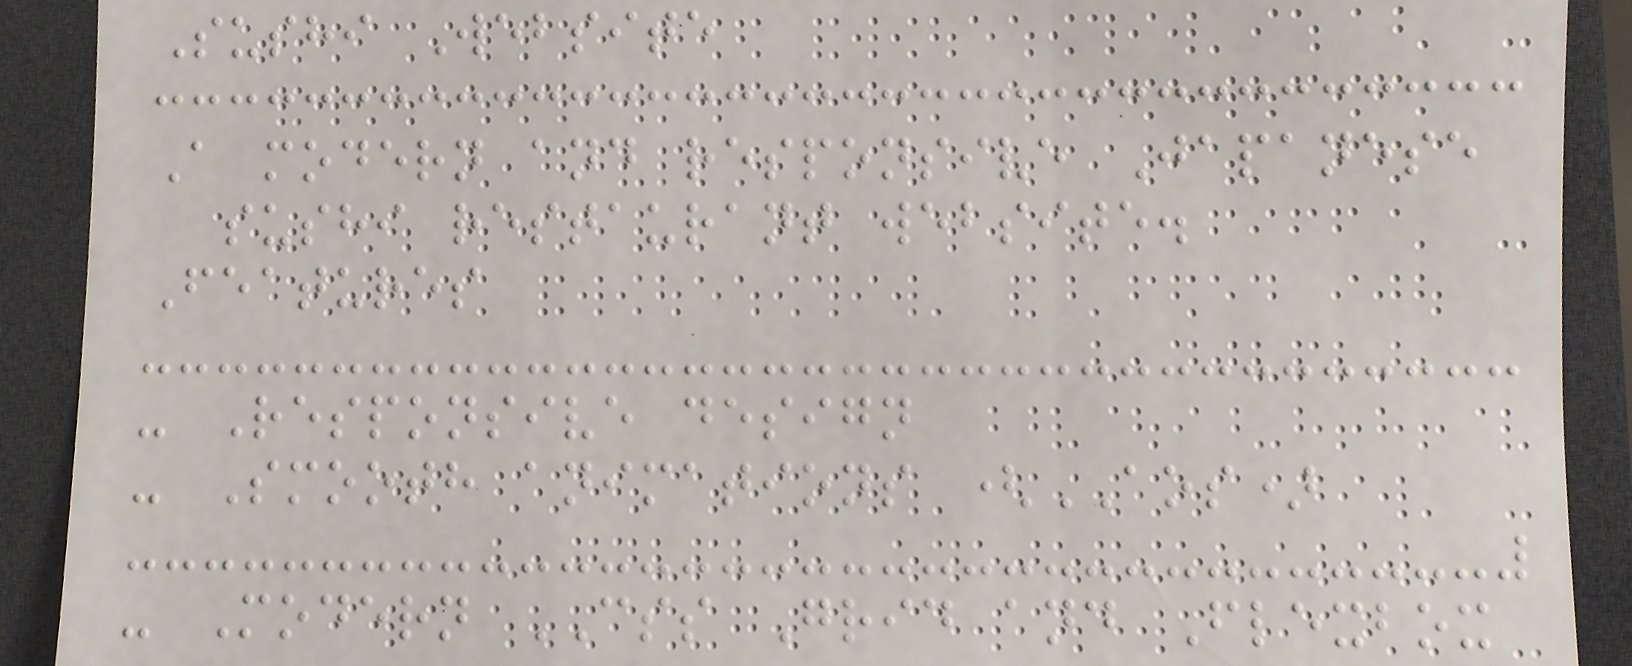Sushi Website
A modern and responsive Japanese
sushi restaurant website.
Features
- Responsive design
- Smooth animations (AOS)
- Modern CSS Grid and Flexbox
